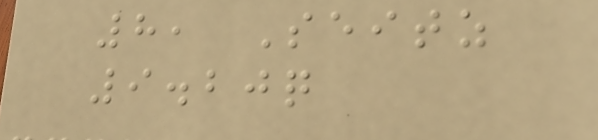8, Seitz
9.20q
